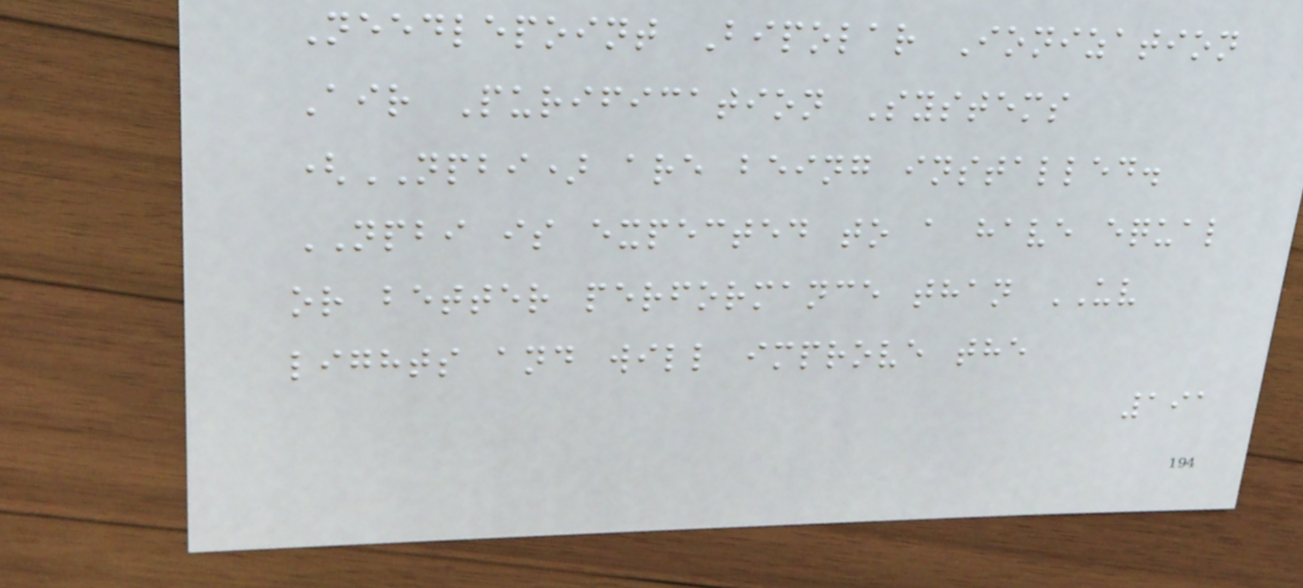Needlepoint Bipolar Ionization
Air Purification Systems
(NPBI) are being installed.
NPBI is expected to a have equal
or better performance than UV
lights and will improve the
191
